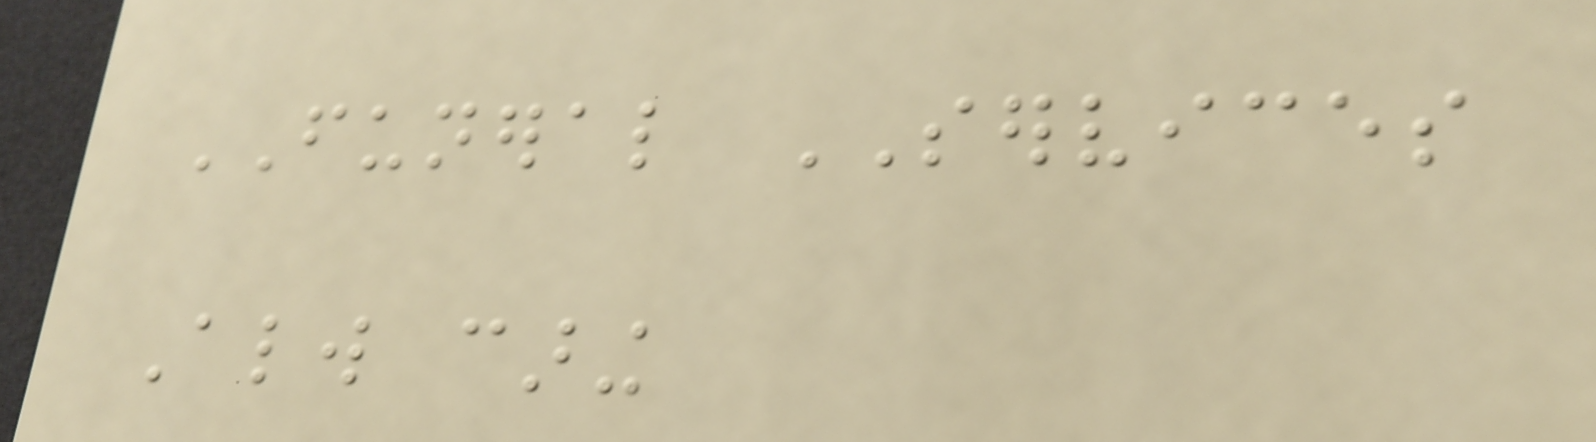FUNERAL SERVICES
Always caring
